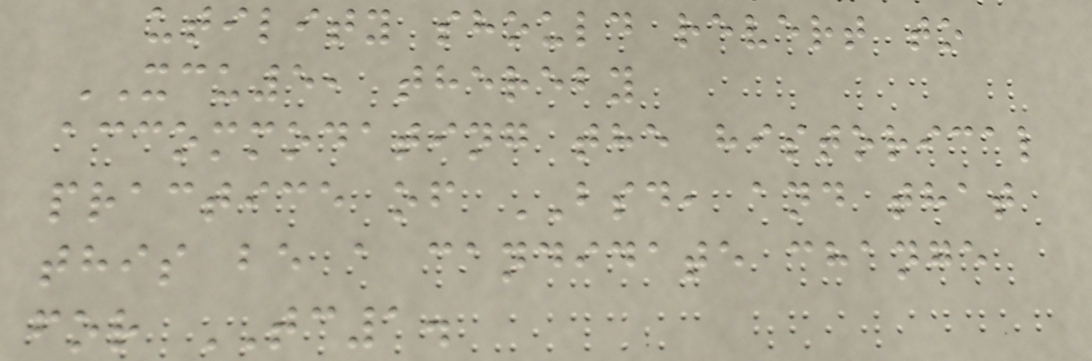utility should revert to
XCU5, thereby
accommodating the historical
practice of BSD, and that
this be a candidate change
for TC1.
